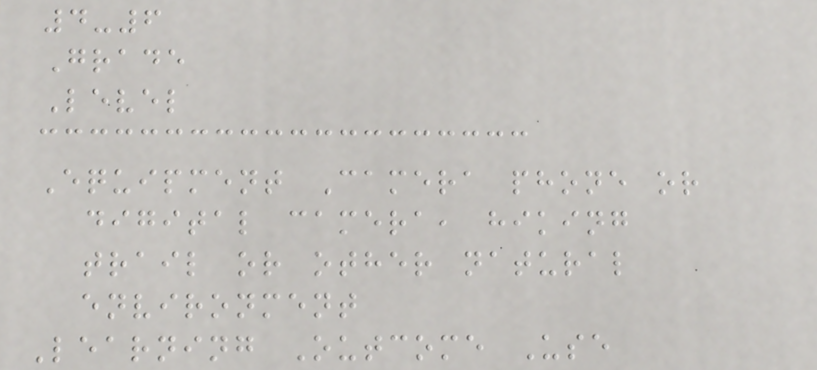4-6
Grade
Level
Equipment Camera phone or
digital camera, hiking
trail or other natural
environment
Learning Outcome Use
